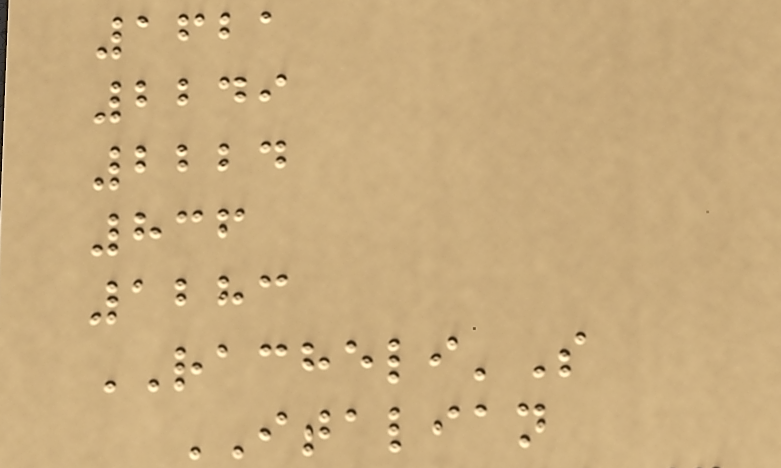1621
2249
2224
836
1283
RACHELI'S
ITALIAN
